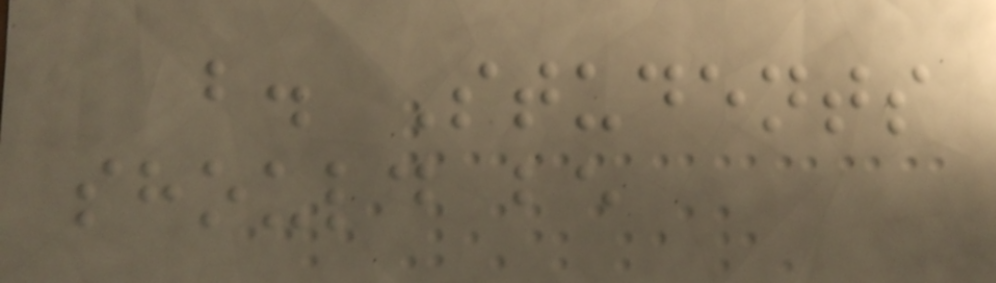b. Students
should be
